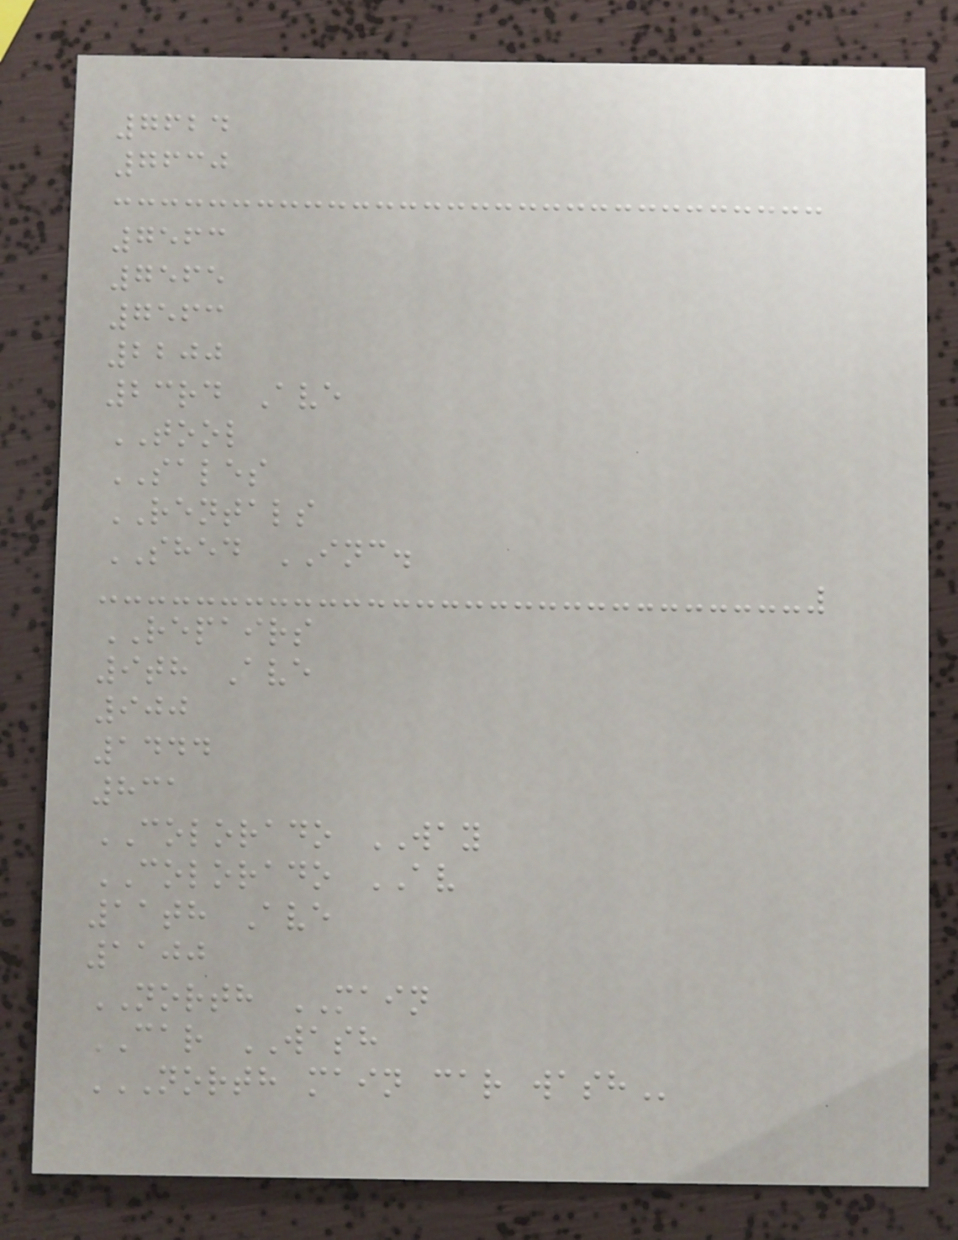7624
7630
7563
7565
7563
2200
23rd Ave
TOOL
SALES
RENTALS
SHED INC.
REPAIRS
9th Ave
900
1444
831
COLORADO WAY
COLORADO AV
11th Ave
1100
NORTH MAIN
CAR WASH
NORTH MAIN CAR WASH
